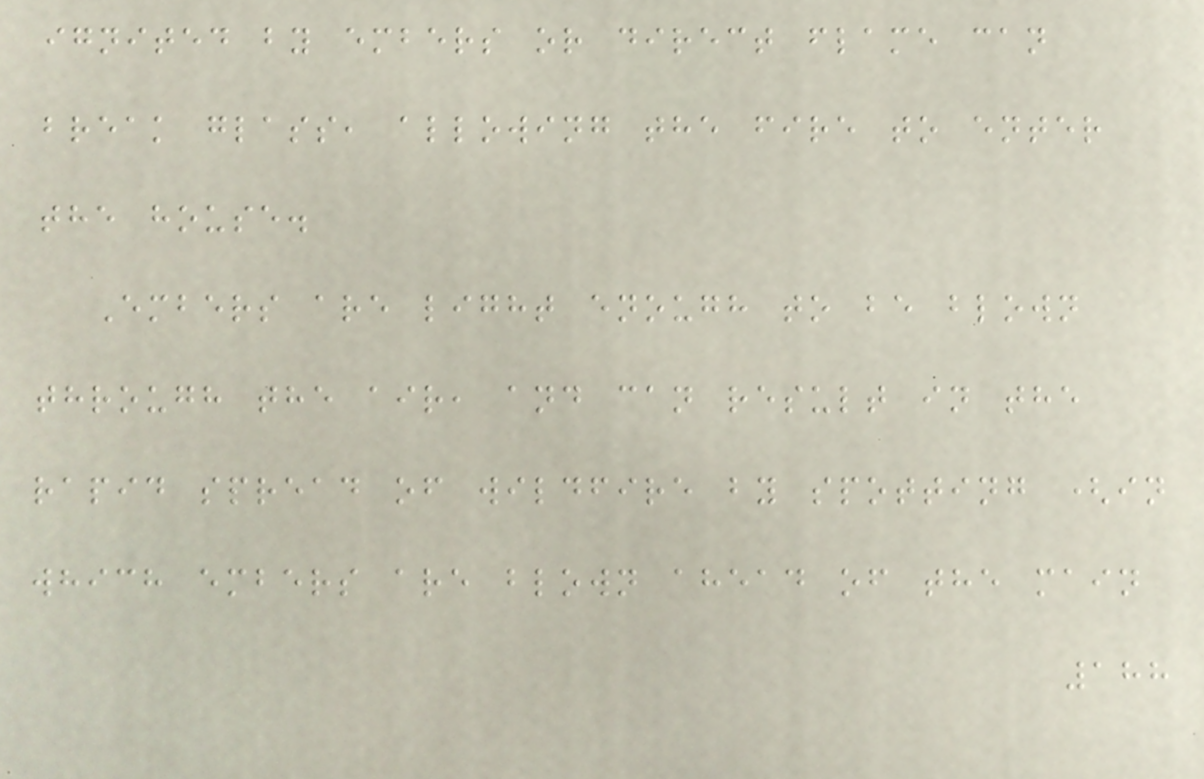ignited by embers or direct flame can
break glass, allowing the fire to enter
the house.
Embers are light enough to be blown
through the air, and can result in the
rapid spread of wildfire by spotting (in
which embers are blown ahead of the main
188
